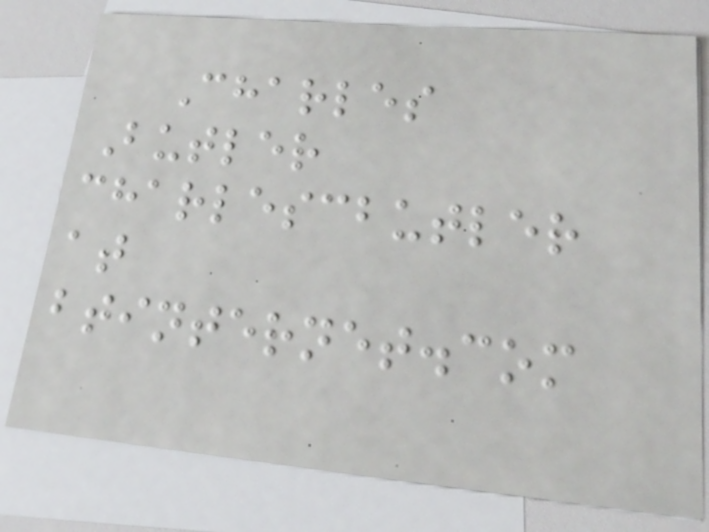Charles
Butler
charlescbutler
at
btinternet.com
